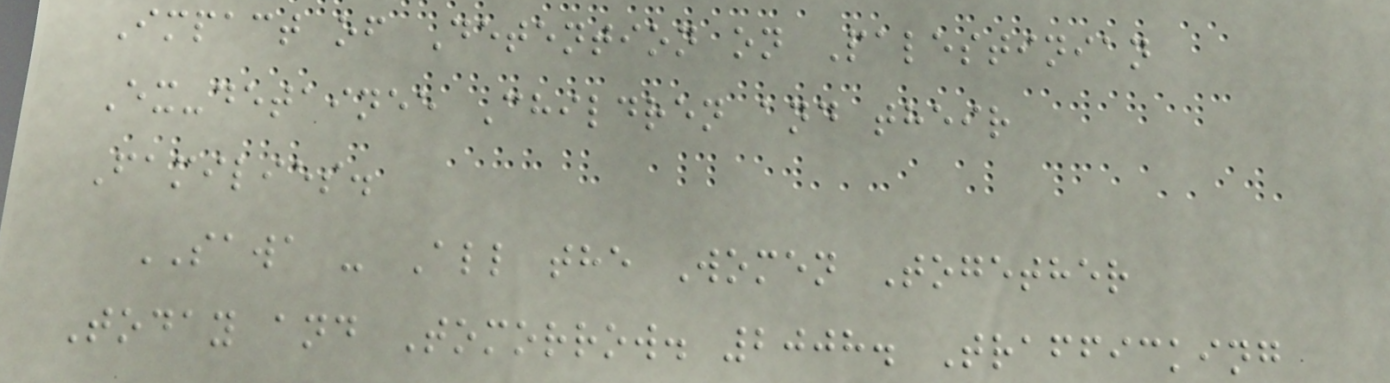Impact of Detention on Palestinian
Ex-detainee Children and their
Families.
SAWA - All the Women Together
Today and Tomorrow. 2008. Trafficking
